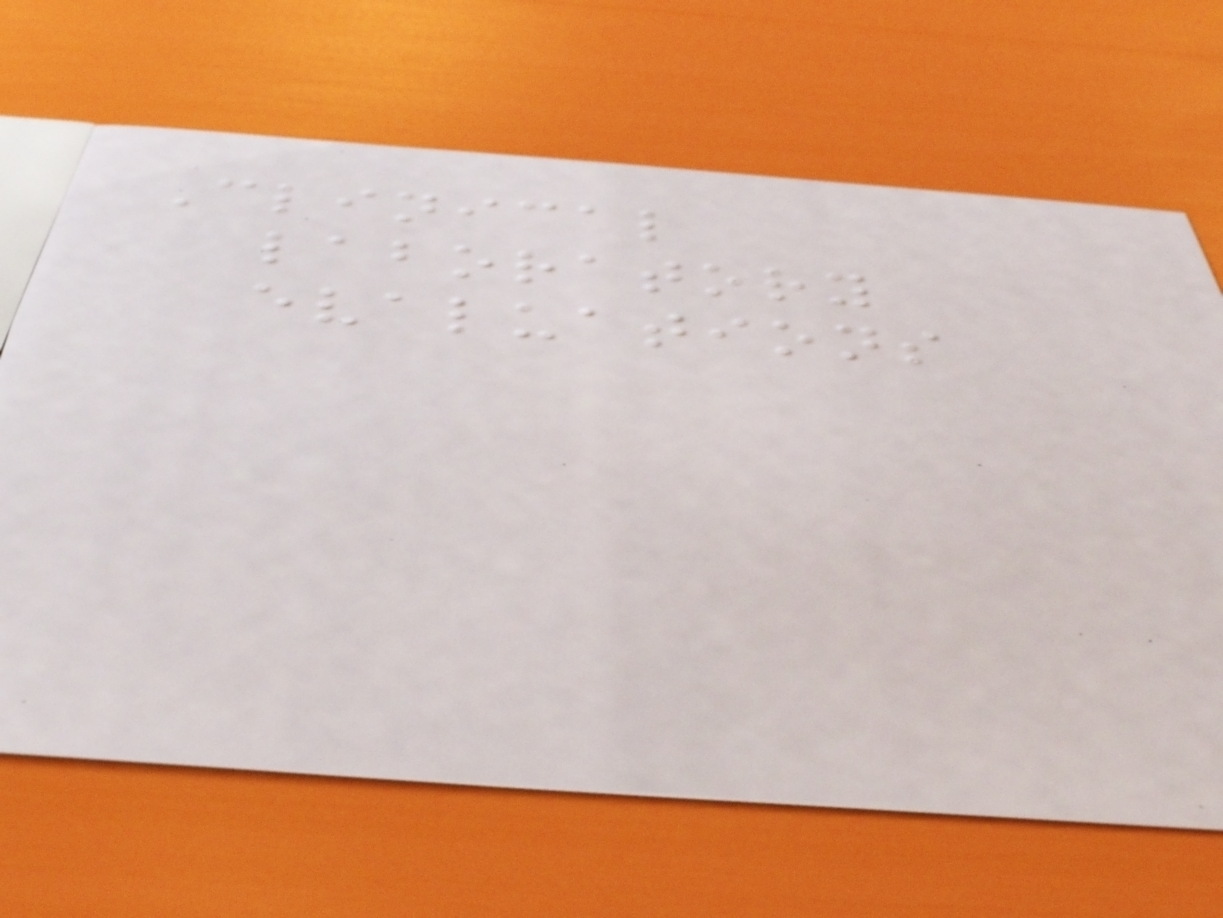Clinical
laboratory
evaluations
